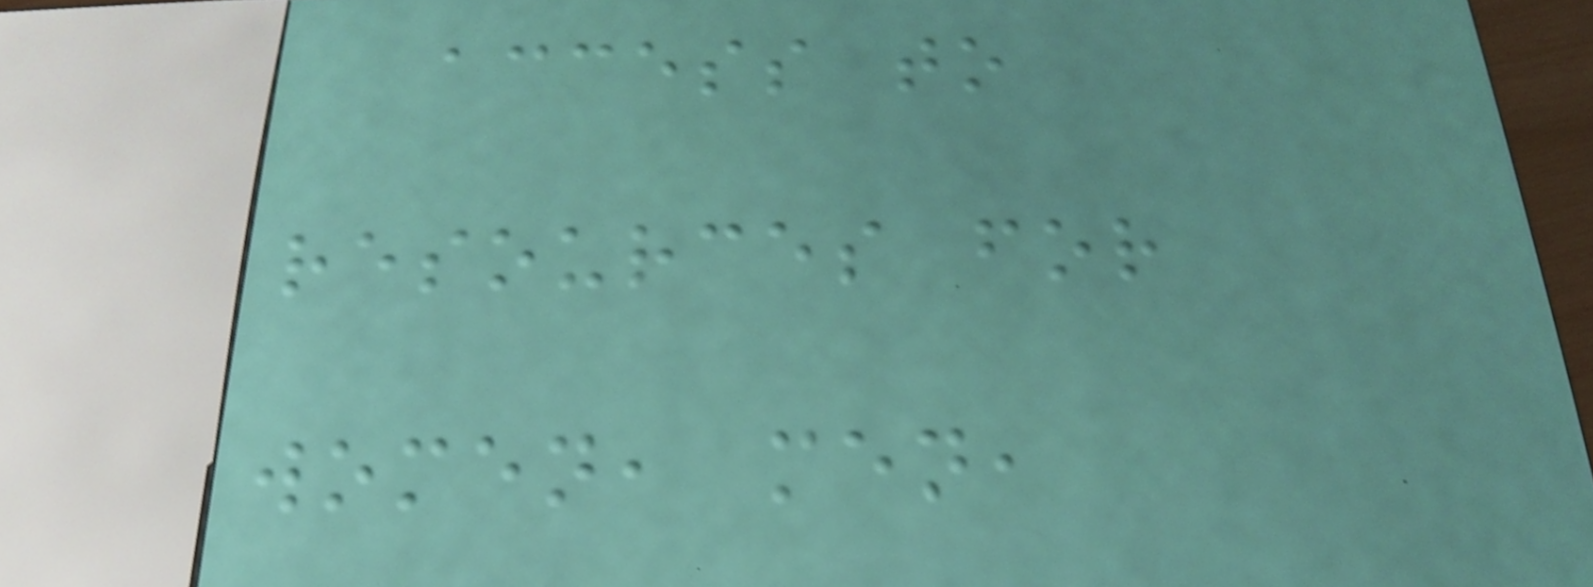access to
resources for
women, men,
